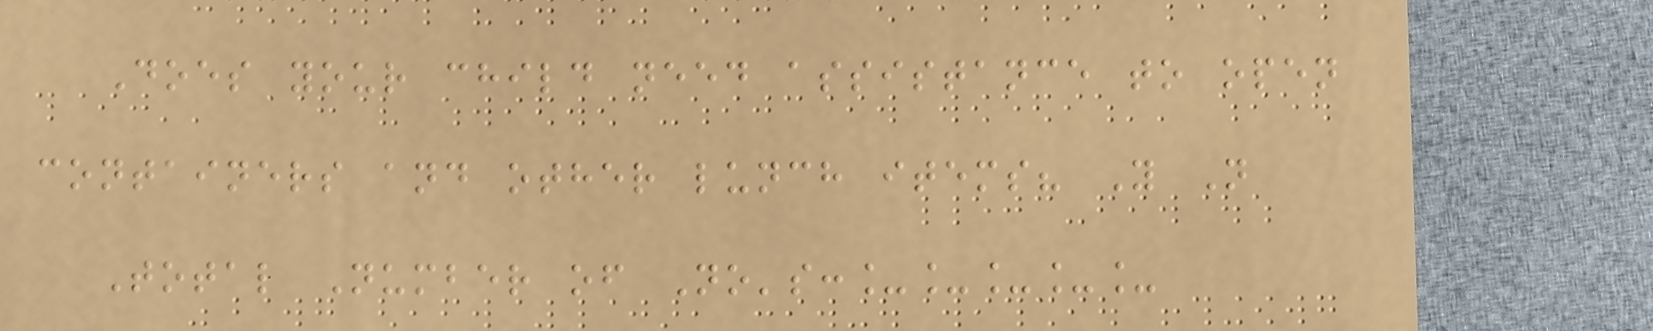Does your child need assistance to open
containers and other lunch items? Y N
Total Number of No's:_____
